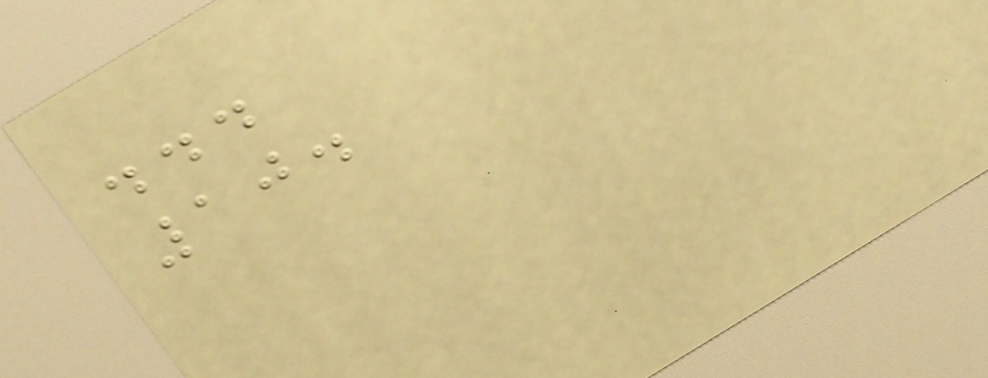...
10.
